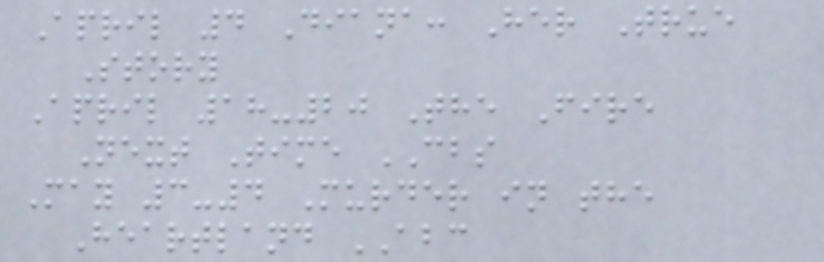April 4 Diana: Her True
Story
April 18-20 The Fire
Next Time CBS
May 3-4 Murder in the
Heartland ABC
